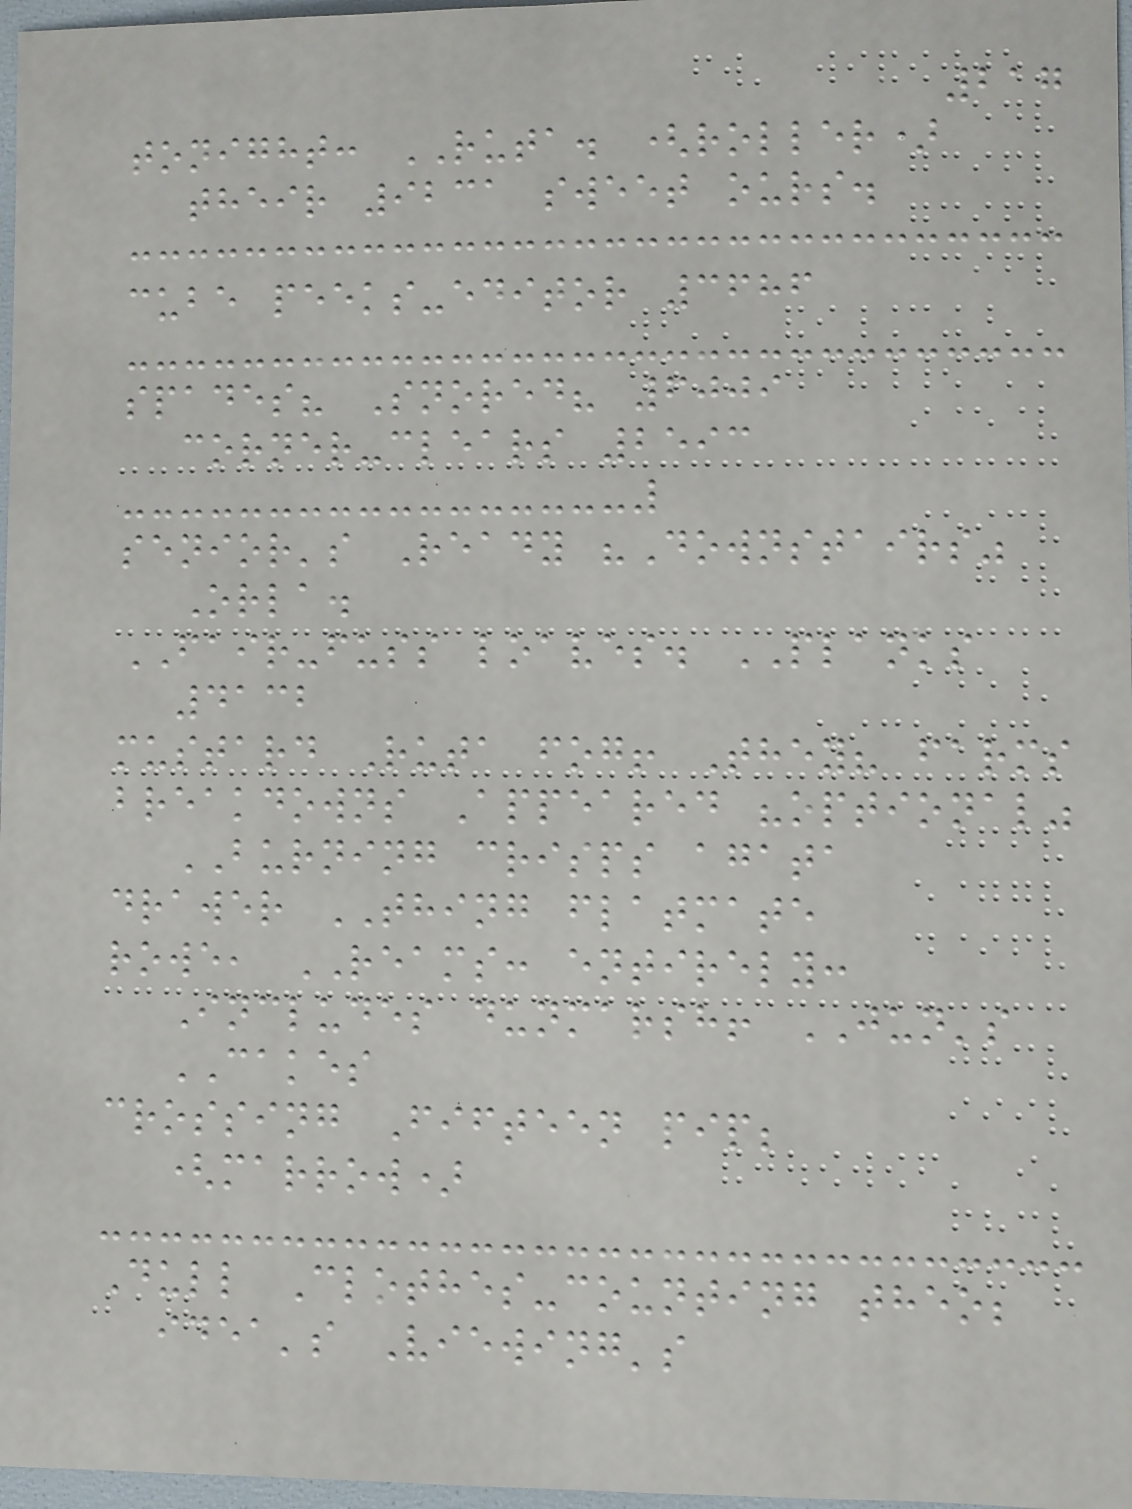217
tonight: RUTA. (roller)
their 9231 sweet ours.
cube peeks-editor 3686
spades? Snored? 6009
corner-clears 2593
senior's Ready "Downstairs"
Orla.
FAIR-fuss loaves. PLANKS
4132
mustard Ruta fog! They? farms
breakdowns Appeared "optional"
BURNING crisps agata
drawer THING flatmate
rowe, REAMS: entirely:
Includes dunmarsh! JUN's
CAKES
crossing Fifteen pip;
(marrow)
Dull Clothes-counting theo;
idea's Viewing's
